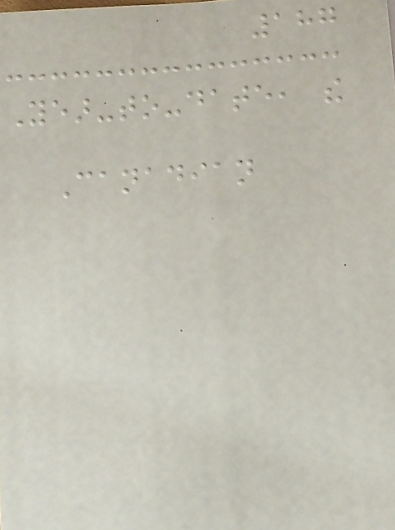187
Year-to-date, the
Canadian
